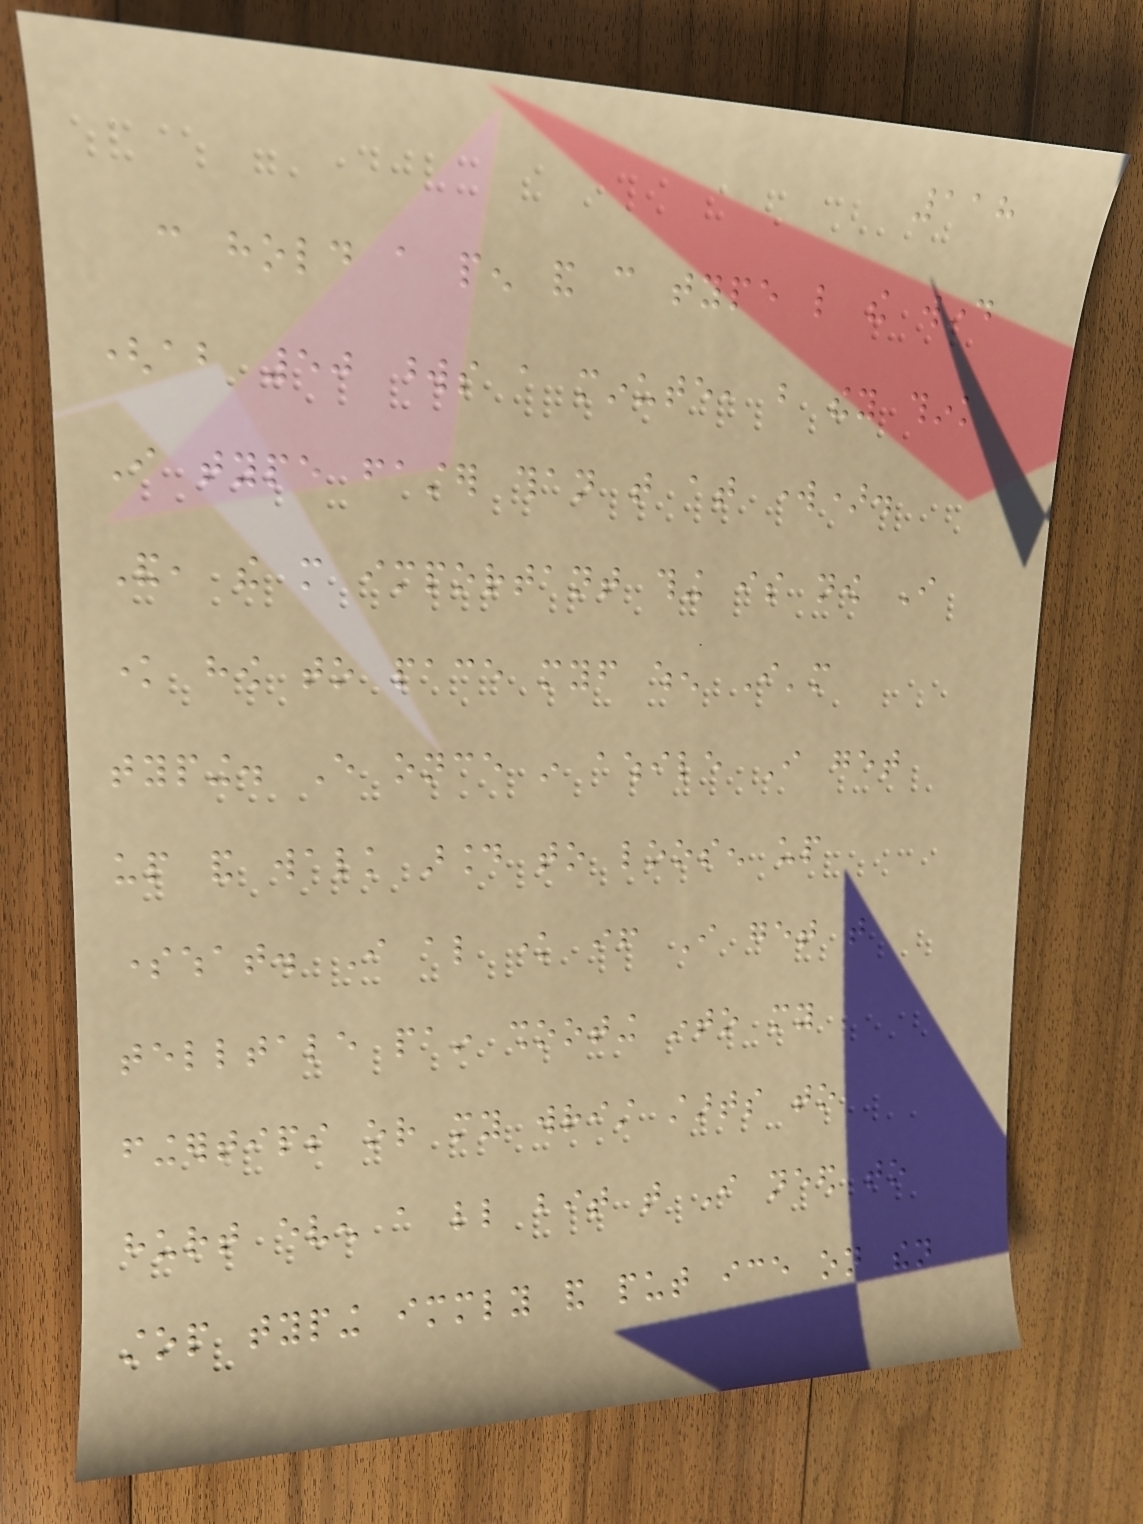118
can hold a pen and can type like the wind
(about 50 words a minute, but they think
I type faster than that at work).
And, the more important thing is now I
know how to pace myself when I'm
typing. Every once in awhile I get
up and walk around to loosen up
somewhat. I also know if I get that
telltale pain shooting into my
fingertips or my wrist starts to
hurt even a little bit that I need to
stop typing immediately and put ice on then
